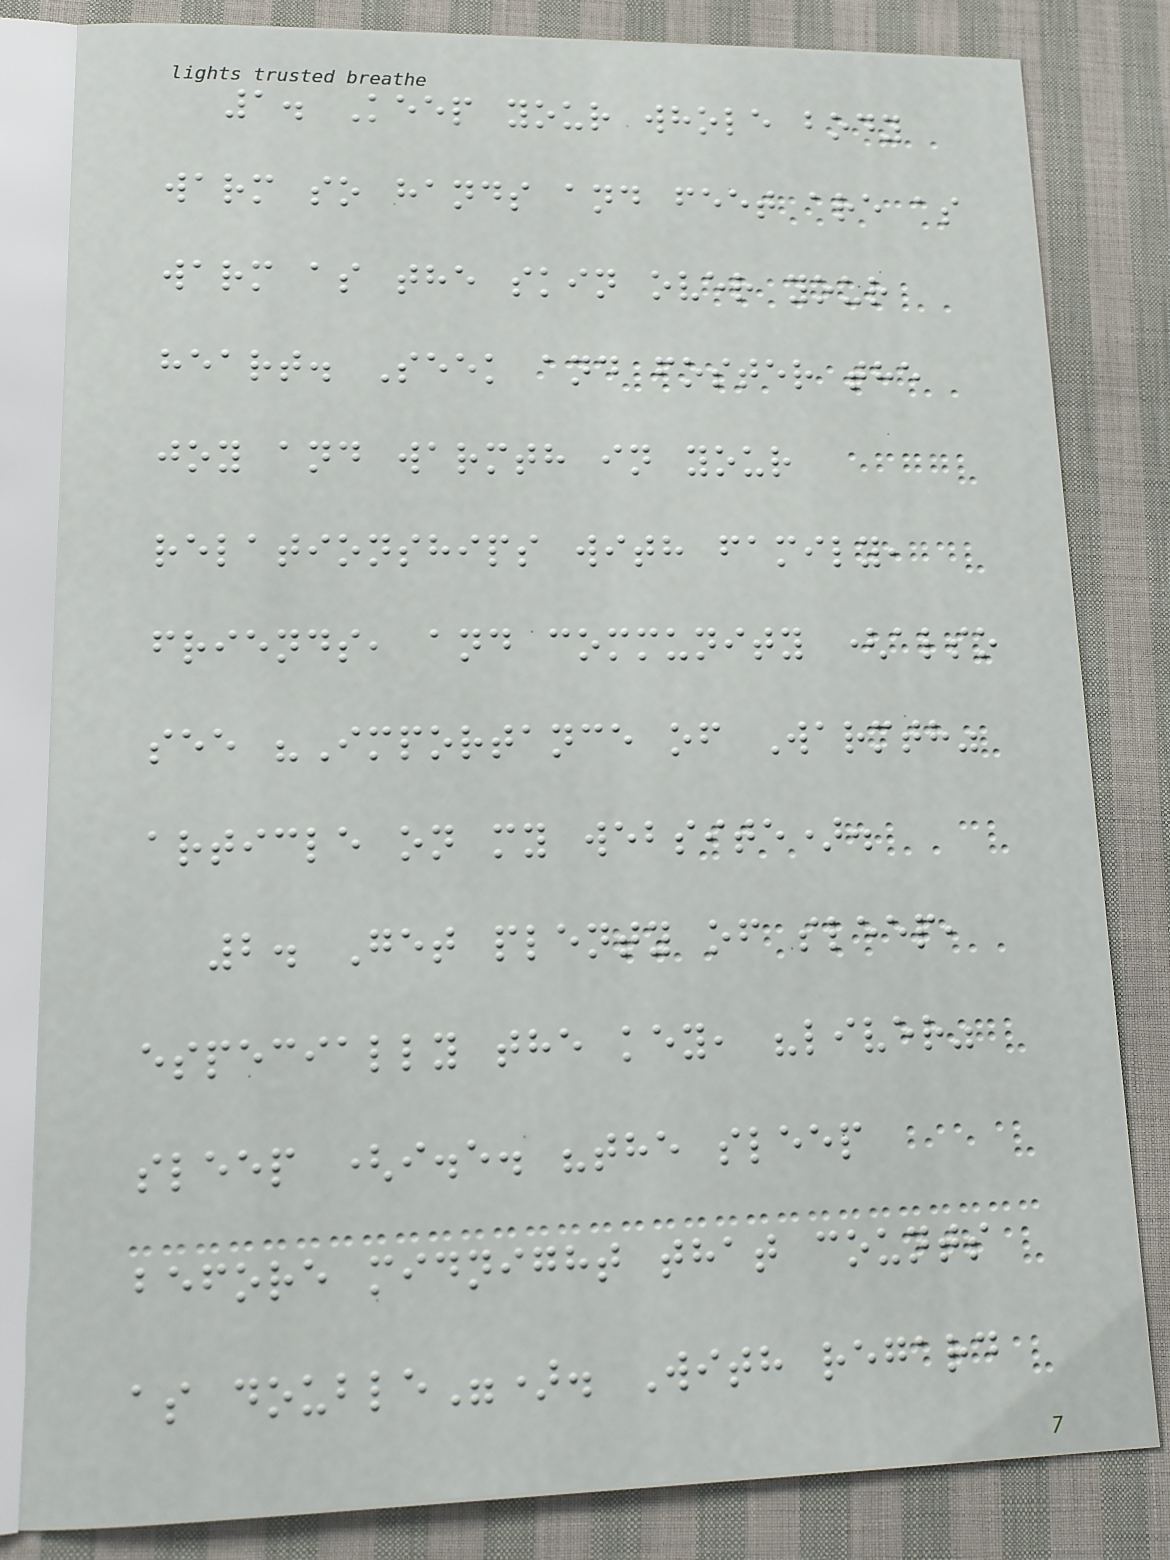1. Keep your whole body
warm so hands and feet are as
warm as the skin over your
heart. Seek and foster the
joy and warmth in your
relationships with family,
friends, and community (also
see "Importance of Warmth"
article on my website).
2. Get plenty of sleep,
especially the key, "liver"
sleep (i.e. "the sleep
before midnight that counts
as double"). With regard
